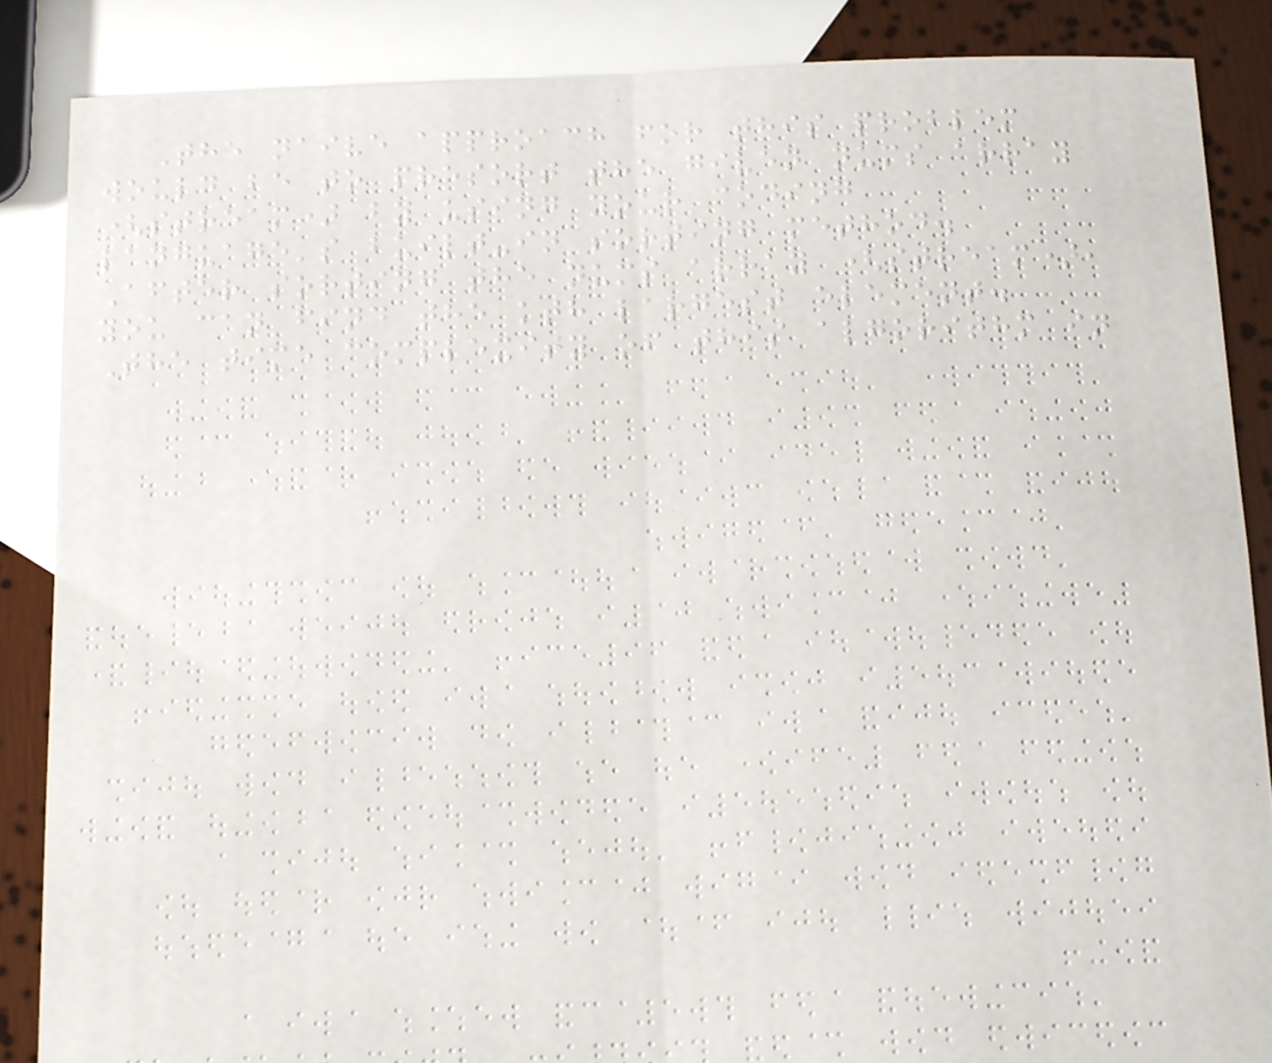The naive approach for this problem
would be to presort the given nums array
(stream) by using your coding
language's built-in sorting method.
After sorting the nums array (stream),
you can find the kth largest element.
The time complexity of this algorithm in
